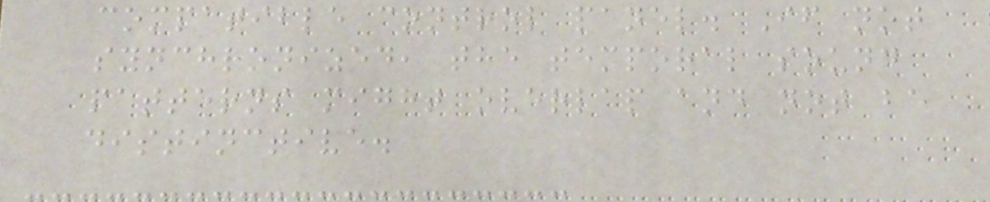compatible control panel. If not
synchronized, the temporal sound
patterns might overlap and not be
distinctive.
